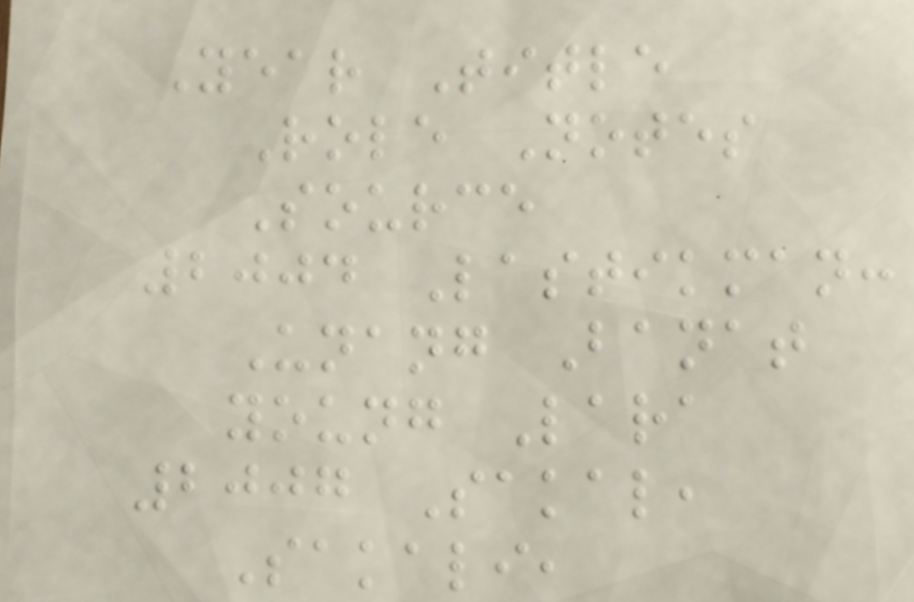Year Title
Role Notes
Source
2004 Lastikman:
Unang Banat
young Lara
2007 Sakal,
Sakali,
